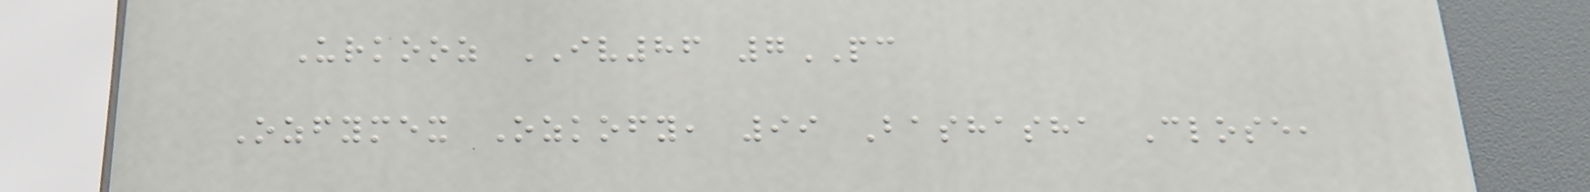Urkooz IV86 7PC
Ozfymex Ozkofy, 99 Bashasha Close,
